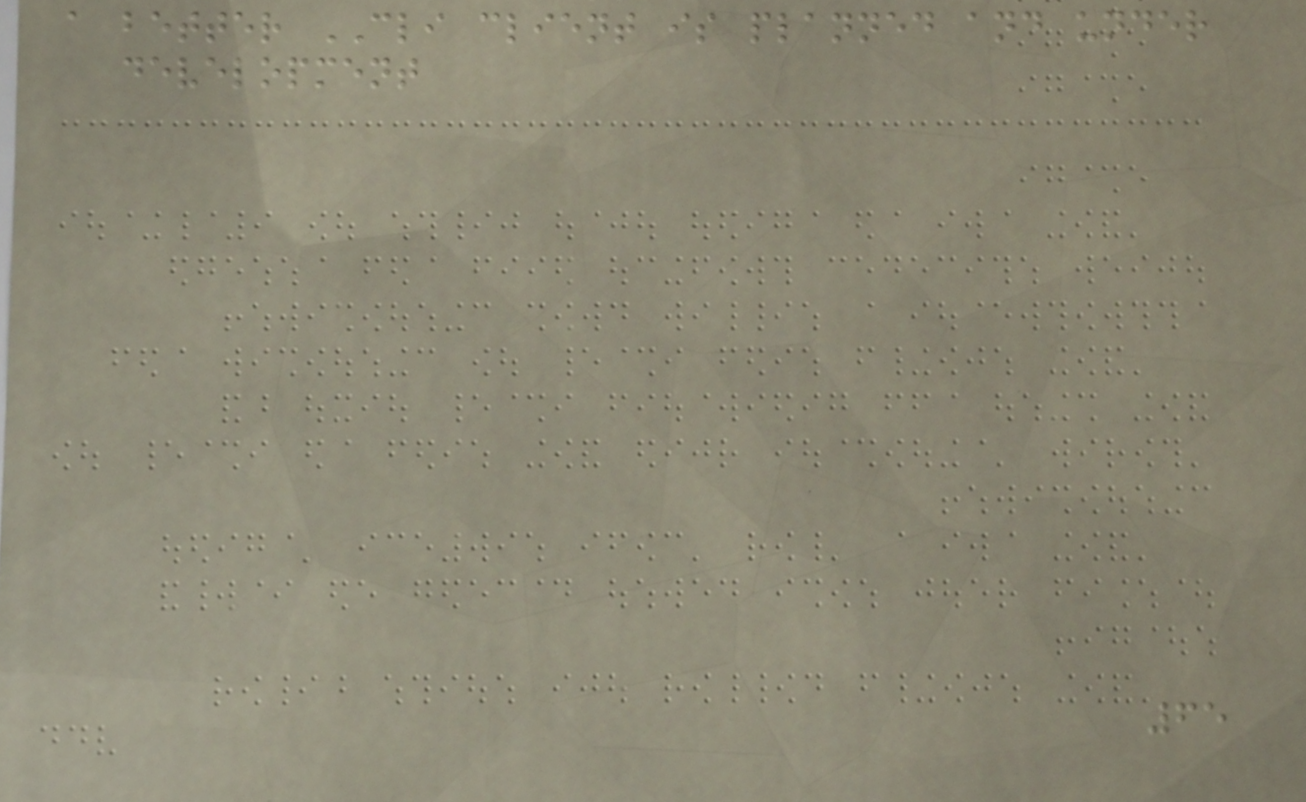a better CLI client is planned and under
development
65
